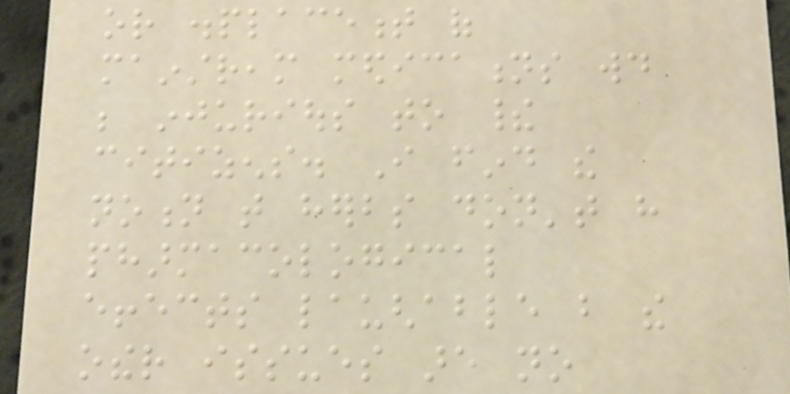or displacement of
mainstream medications would
be injurious to their
citizens. I find the
notion that herbs don't have
pharmacological
effects laughable but the
other issues are no
